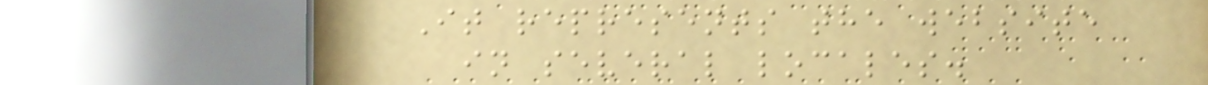It represents the website
in several locales.
